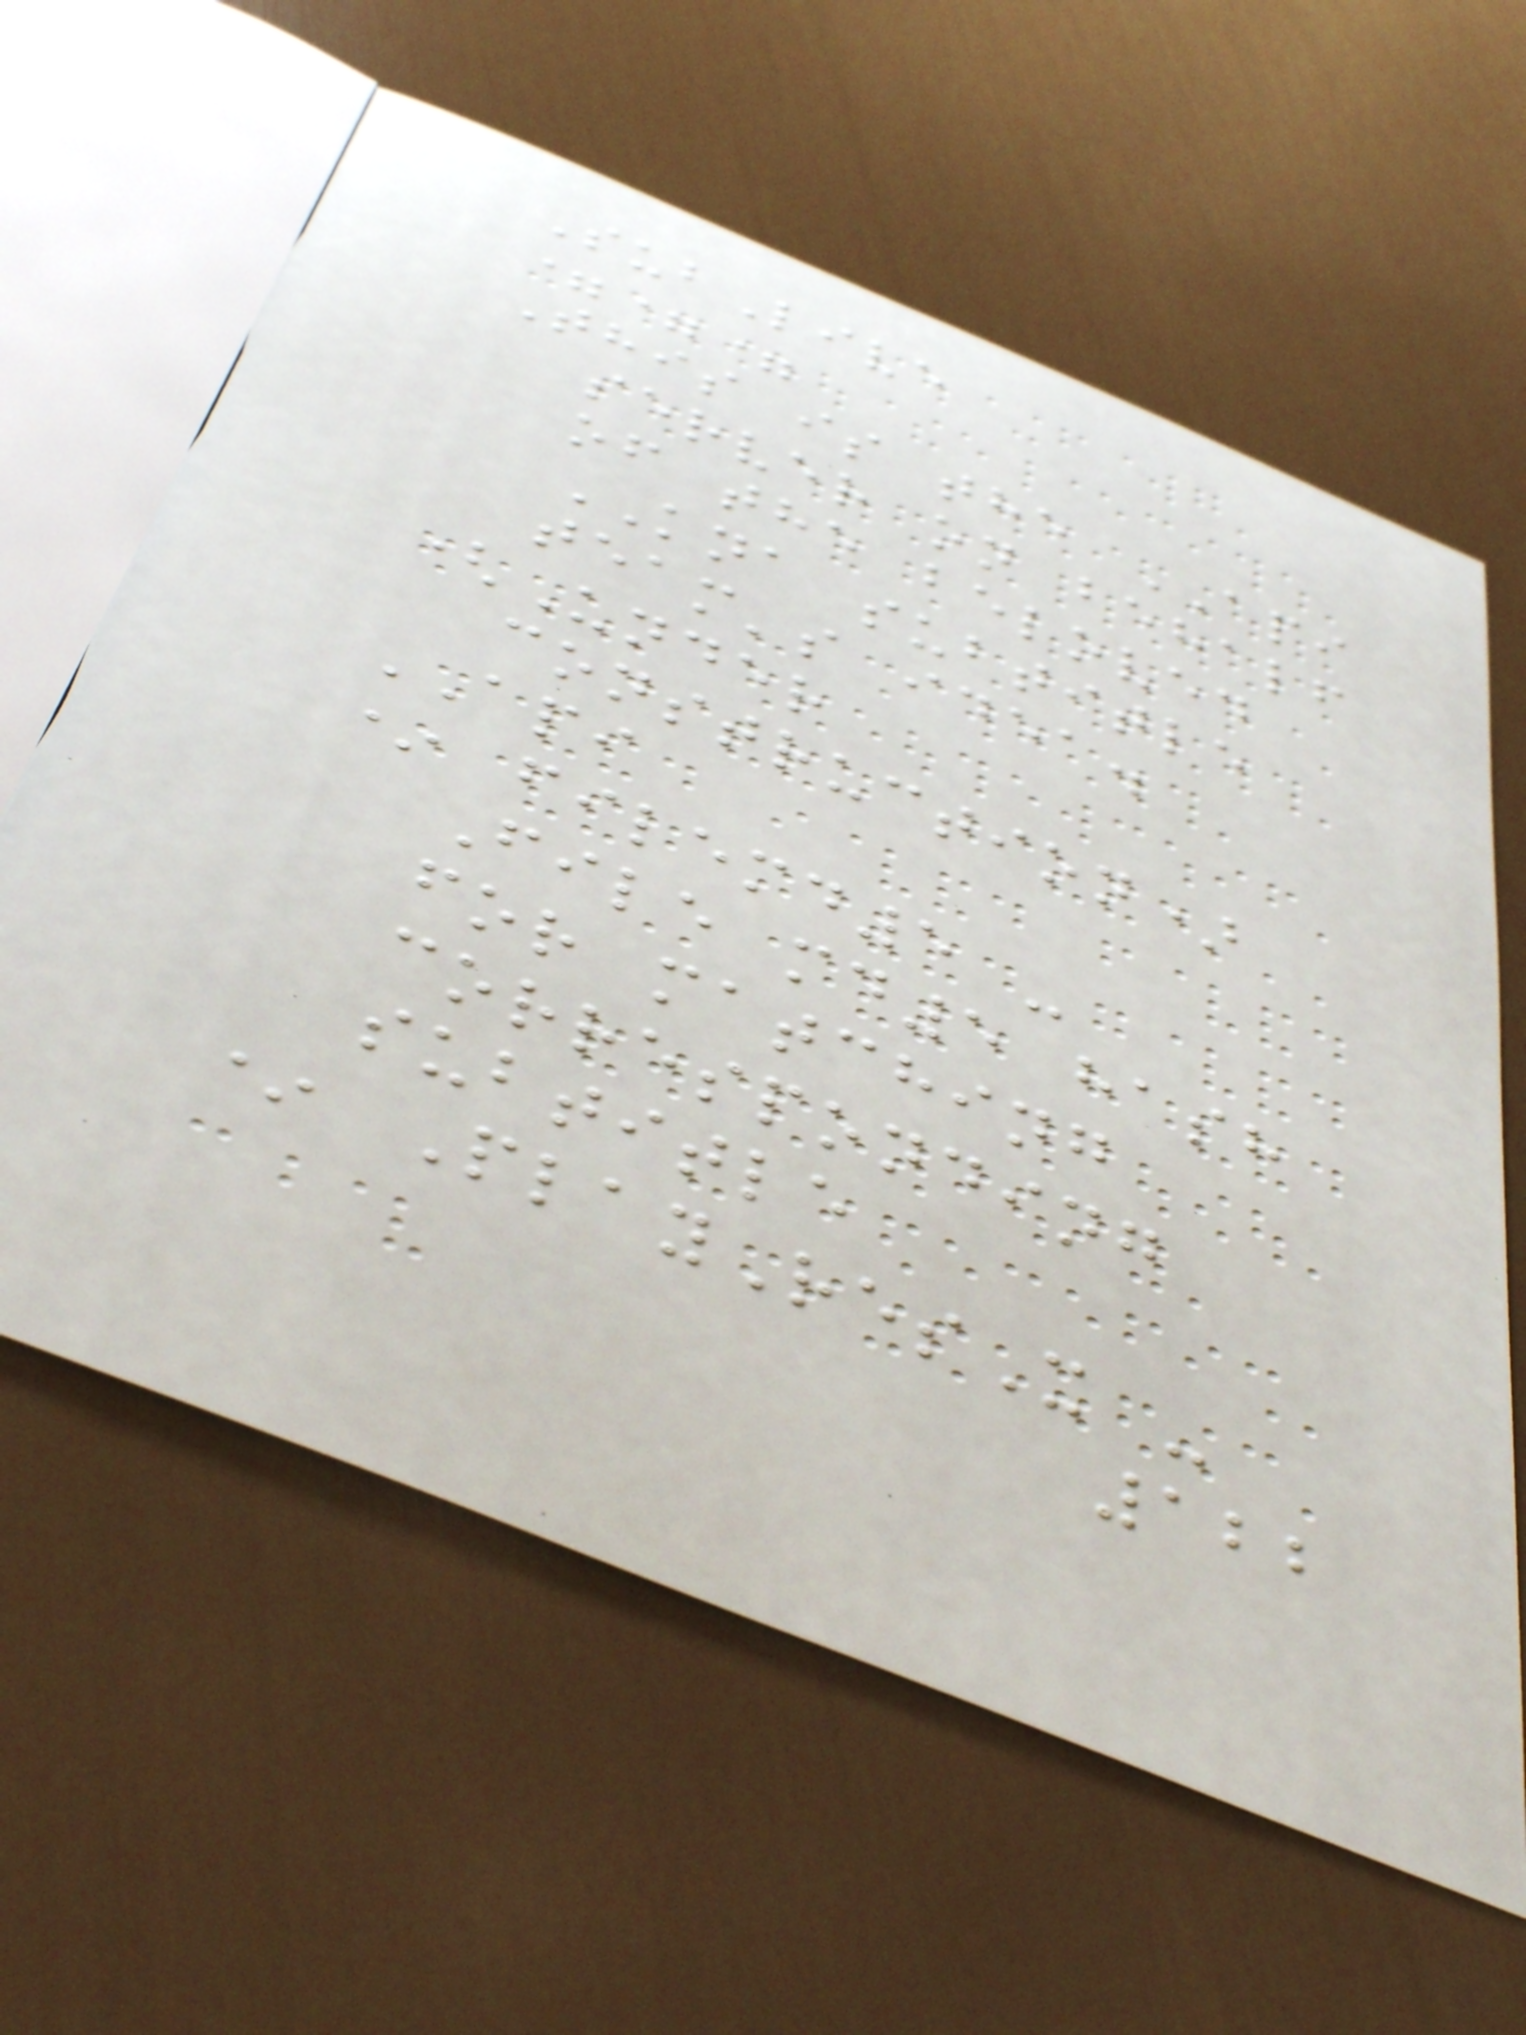SubLive
===
This is the API
server on behalf
of the beloved
KNA subtitle
team's idea.
(Under
construction)
API
* filemd5 -
File md5 hash
for matching
corresponding
subtitle
* PlayResX -
122
